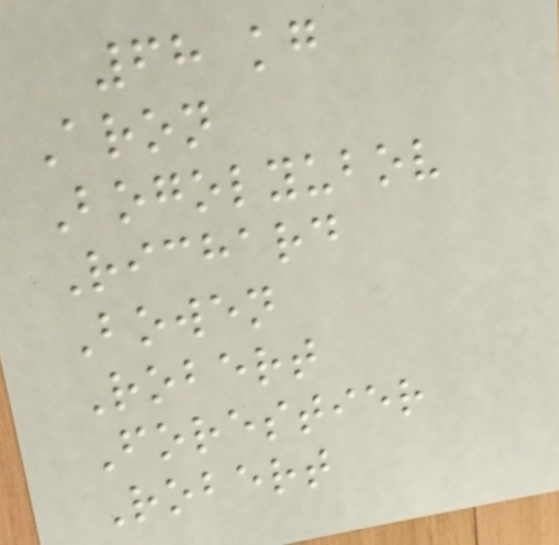68 kg
Aron
Bogolyubov
Richard
Bowen
Robert
Forestier
Robert
